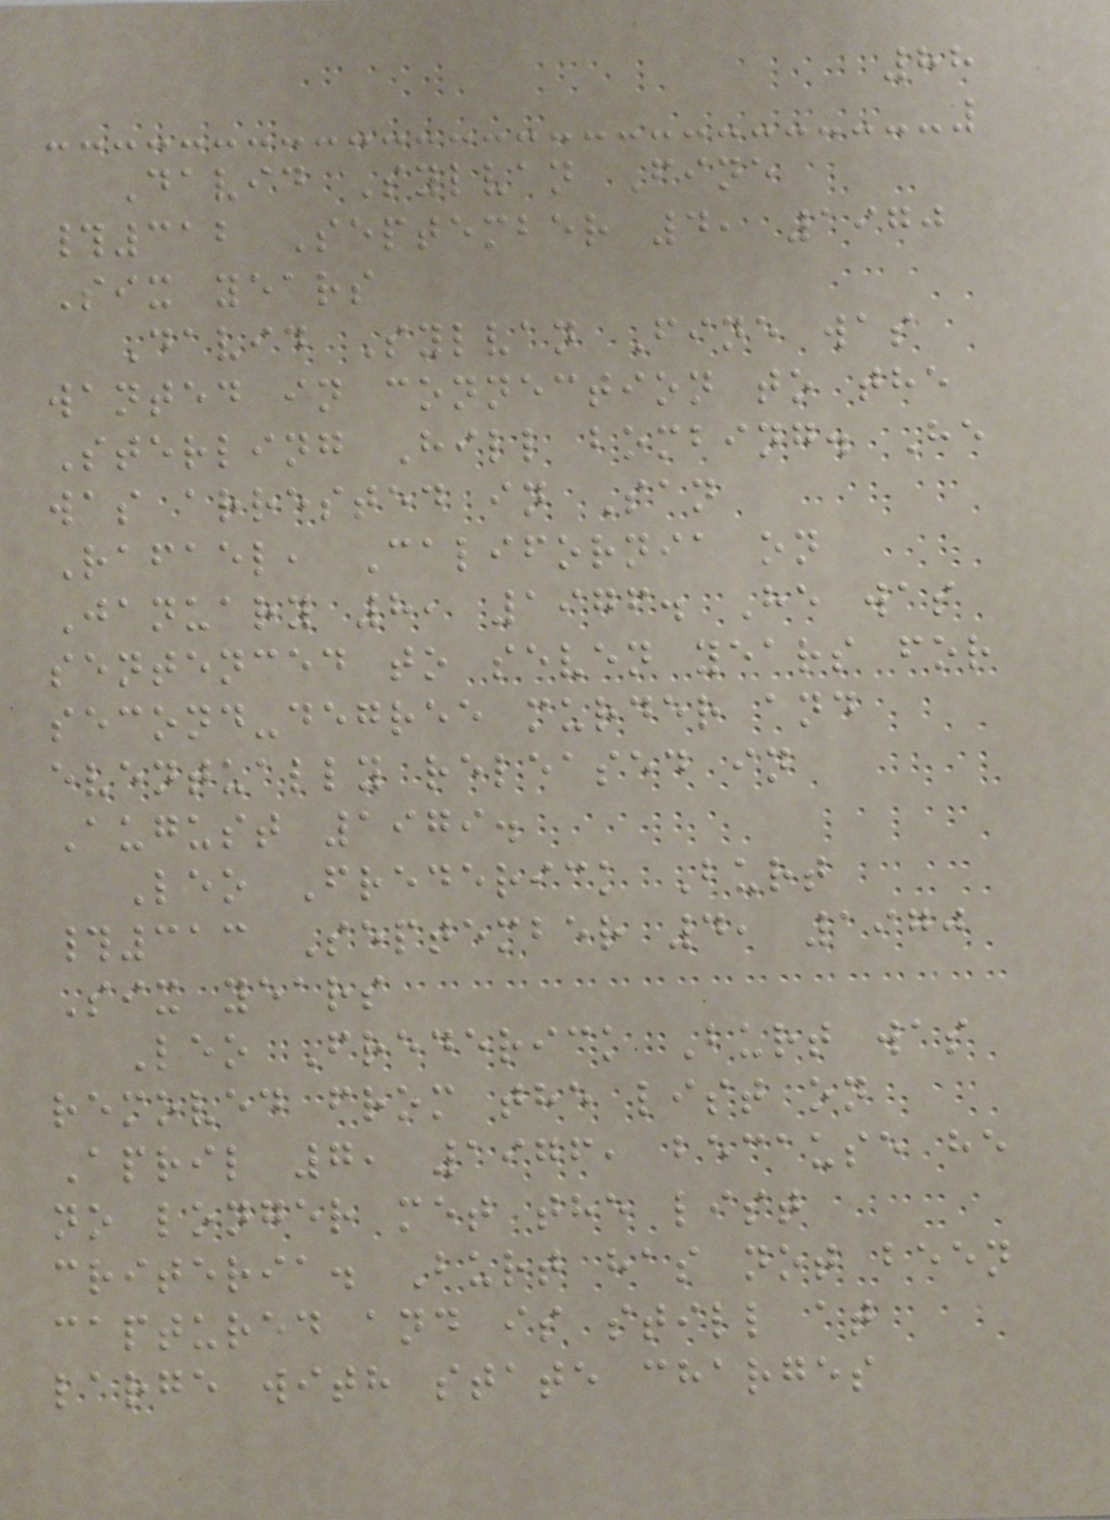88
David Sylvan Fine
#312 September 4, 1970
Six years
David Sylvan Fine was
wanted in connection to the
Sterling Hill bombing. He
was arrested in San
Rafael, California on
January 8, 1976. He was
sentenced to seven years for
second-degree murder and
eventually released in
August 1979.
Leo Frederick Burt
#313 September 4, 1970
Six years
Leo Frederick Burt was
removed from the list on
April 7, 1976, because he
no longer met the list
criteria. Burt has not been
captured and is still at
large with state charges
